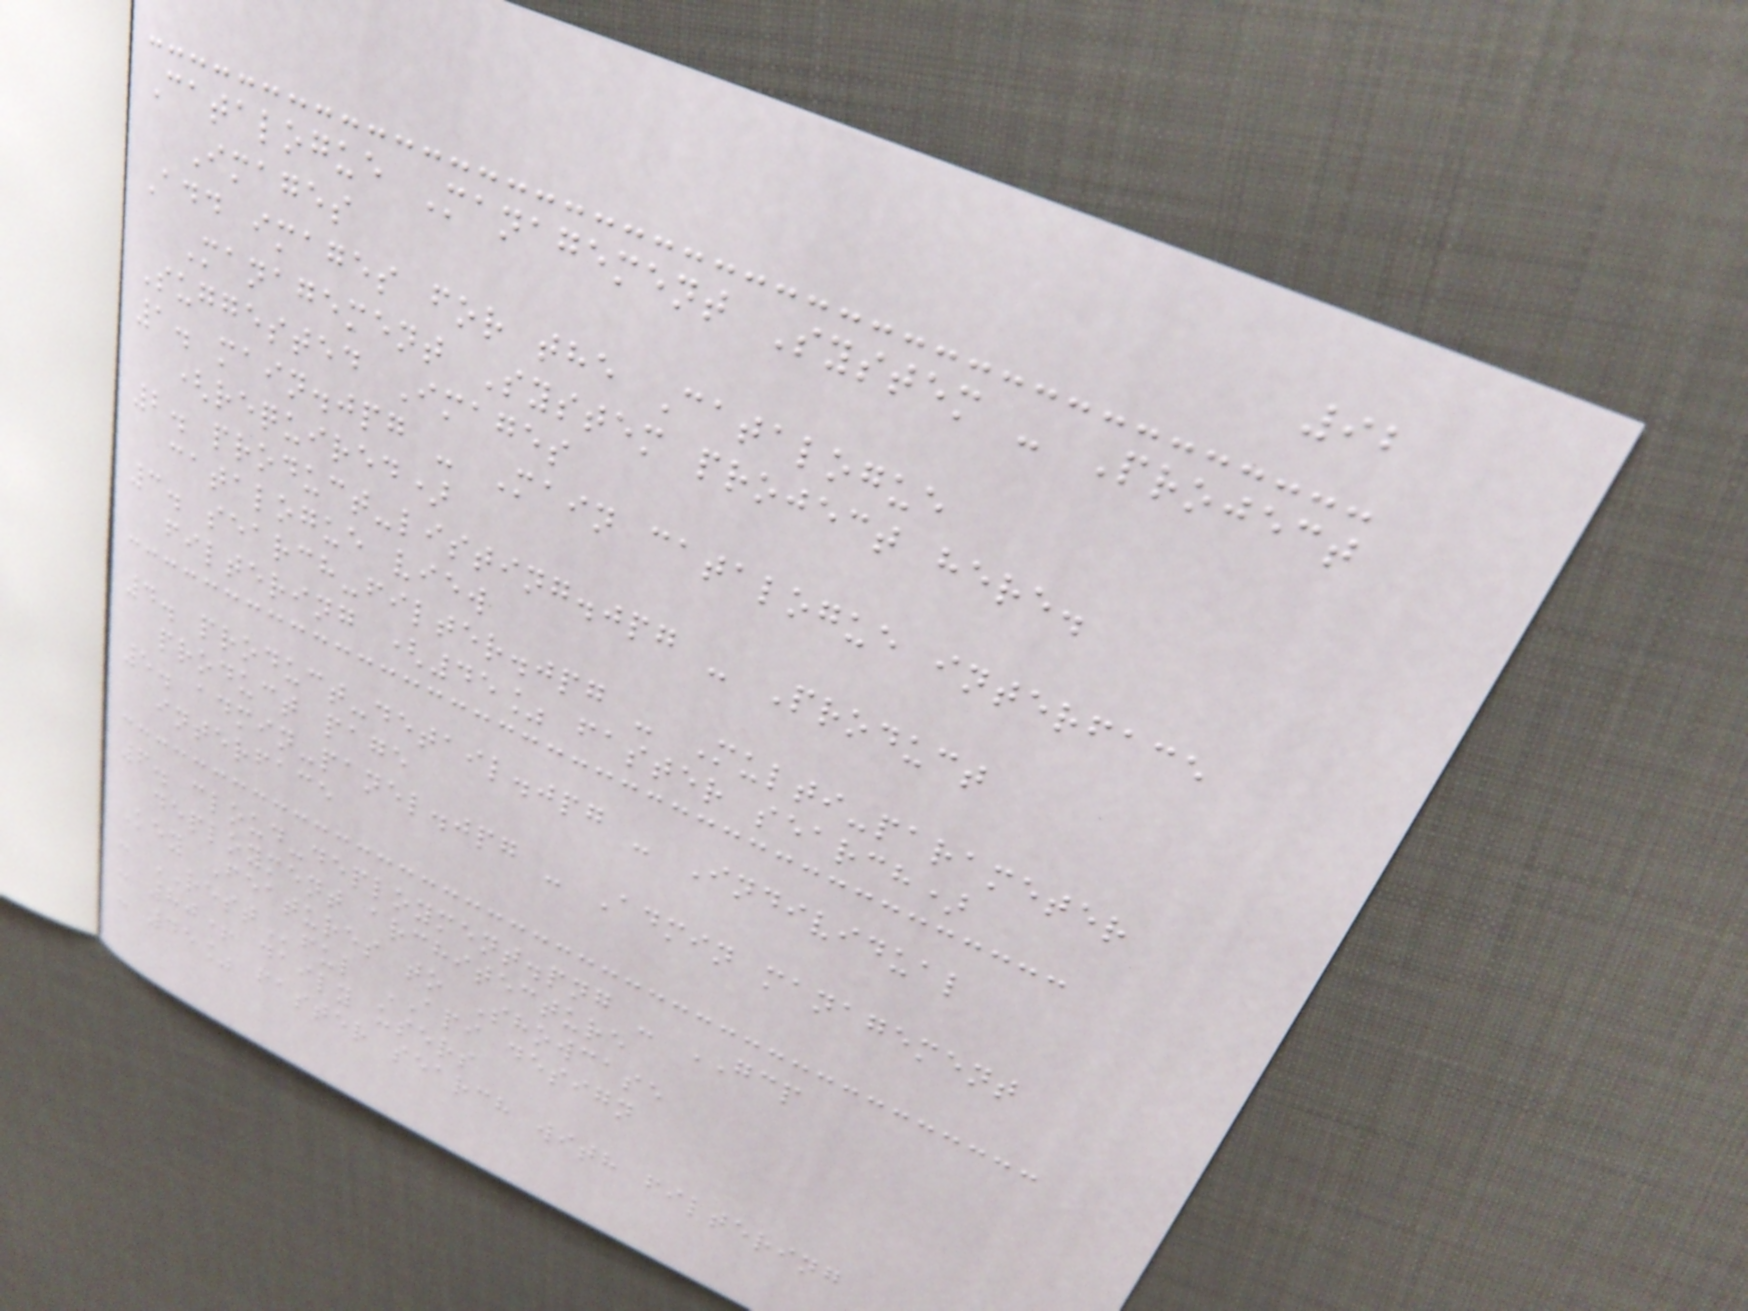92
Catalogue Management System - Project
Images
Add images for the Catalogue
Management System project here.
Suggested Images
1. main.jpg - Main catalogue interface
(required)
2. product-listing.jpg - Product
catalogue view
3. search-filter.jpg - Multi-parameter
filtering (45% faster search)
4. product-detail.jpg - Individual
product page
5. admin-panel.jpg - Admin management
interface
6. cloud-deployment.png - GCP
deployment architecture
Key Features to Showcase
- RESTful API design
- 80+ daily users
- 45% faster search with filtering
